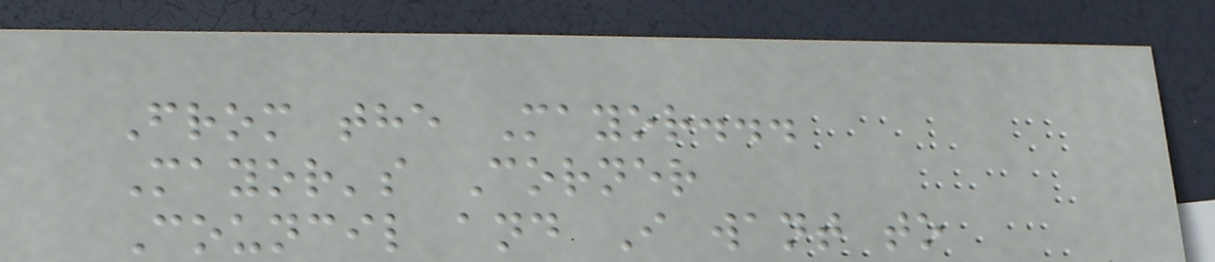From the Mayor...
Mayor's Corner
Council and I want to
